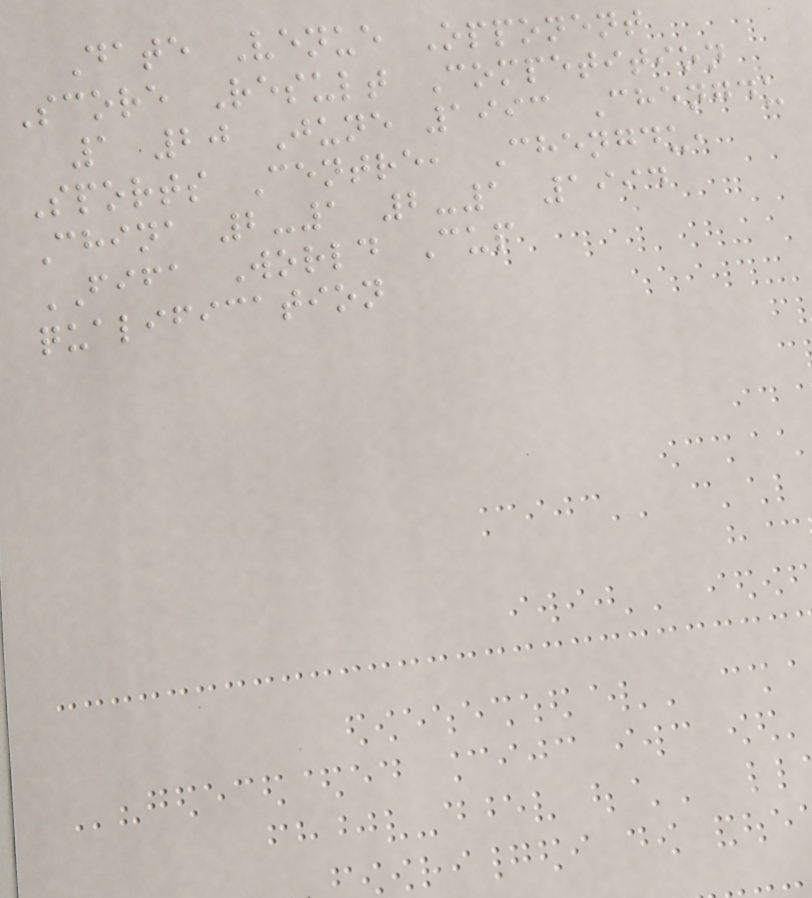Date Venue Opponent
Score Result Competition
1 20 June 1993 Chengdu
Sports Centre, Chengdu,
China 2-1 2-1 1994
FIFA World Cup
qualification
